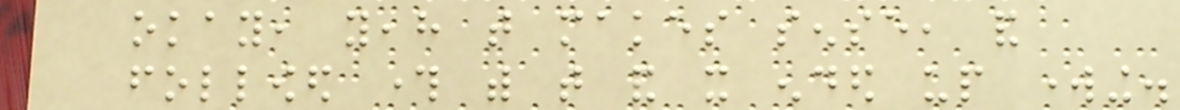okay, yeah that makes sense, and
followed through with that and it ended up working.
